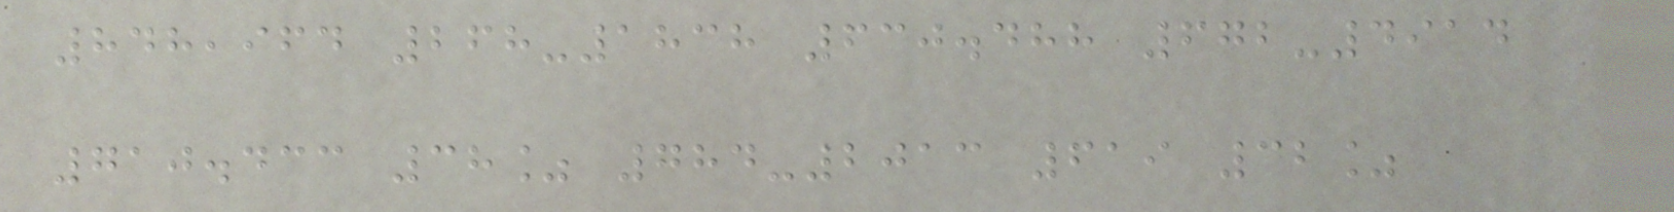848,964 268-1838 630.488 672-4914
710.433 38% 784-2013 619 32%
